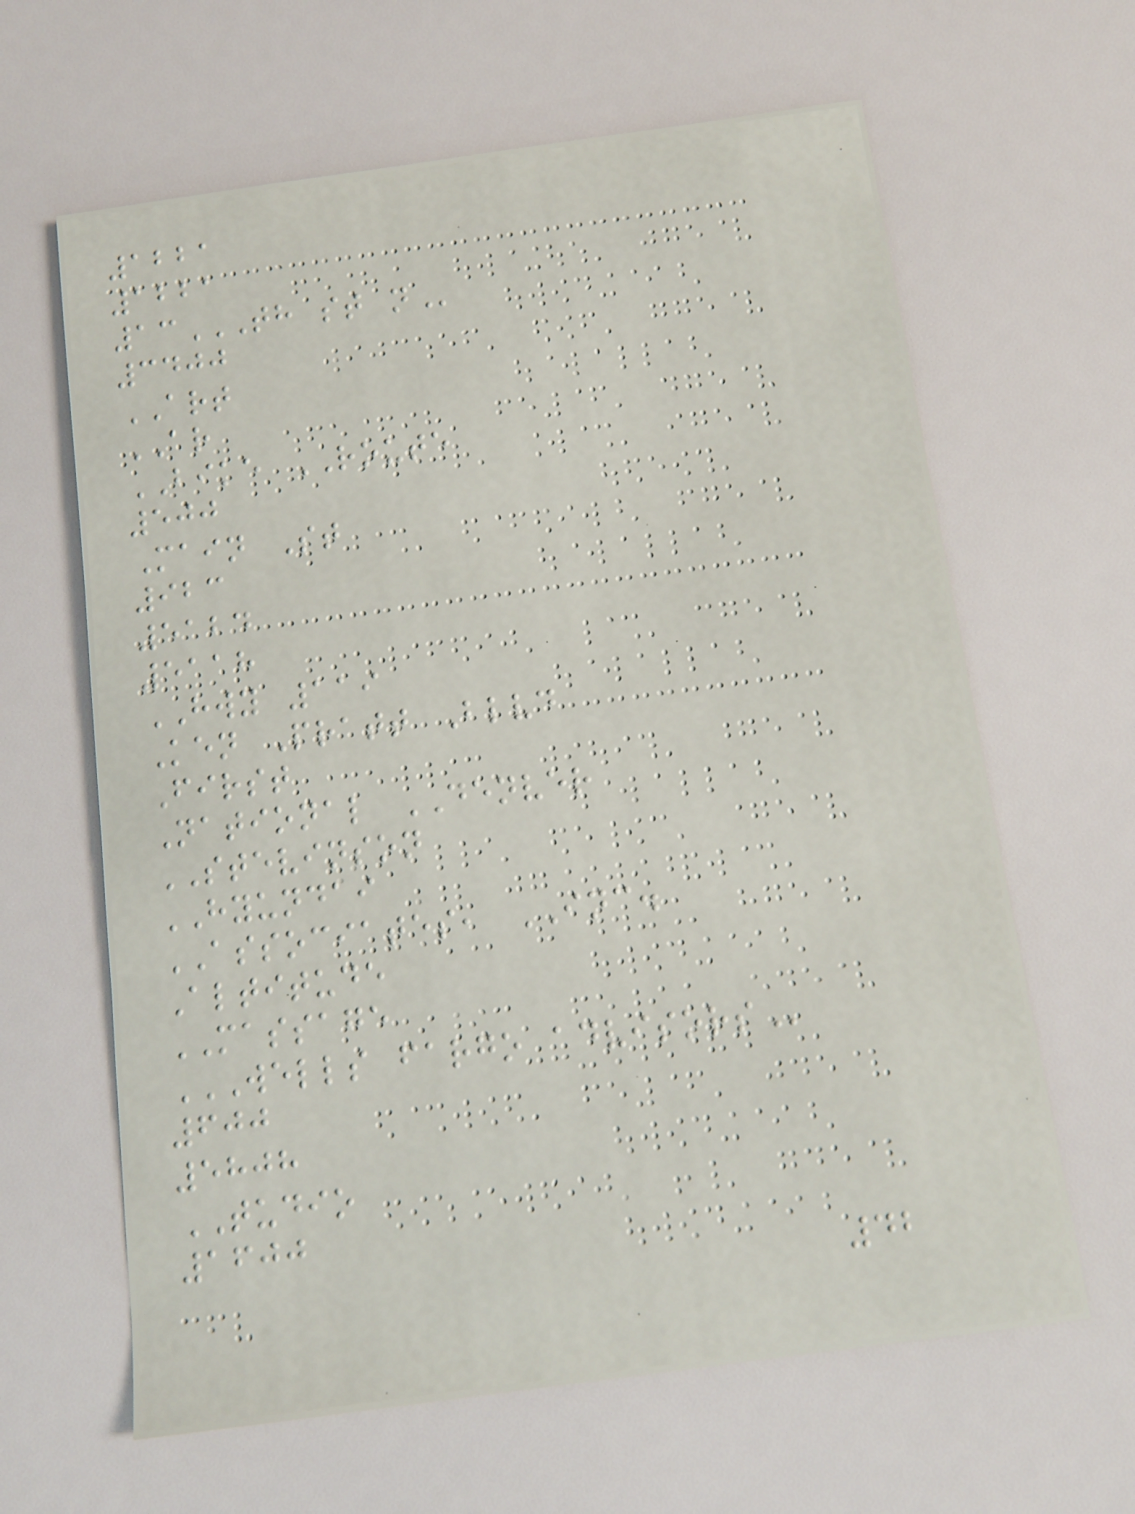1221
1221
13TH ST N
3400
ART
AR
BIKE ROUTE
500
Main St
923
5124
5118
HWY 119
Ken Pratt Blvd
First
National DENVER
STEVINSON
HYUNDAI
ASSOCIATES, INC.
Altitude
MASSAGE
WELLS FARGO ADVISORS
600
5808
TUDIO
1600
42
